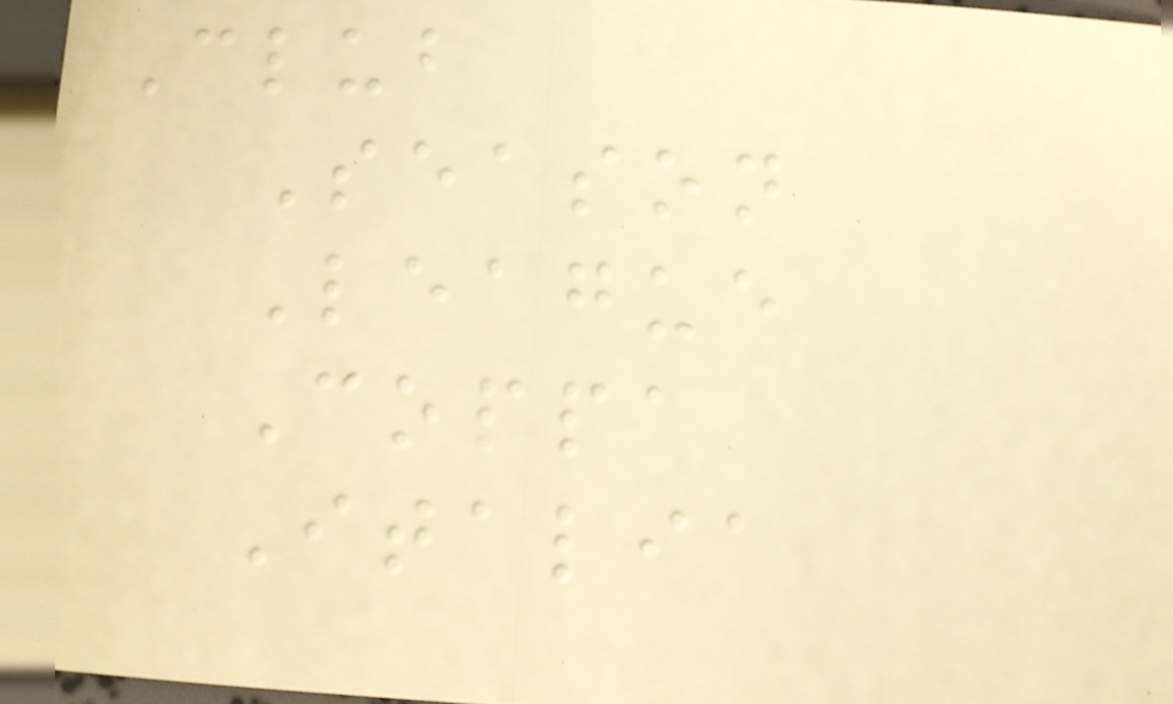Club
Season
League
Coppa
Italia
